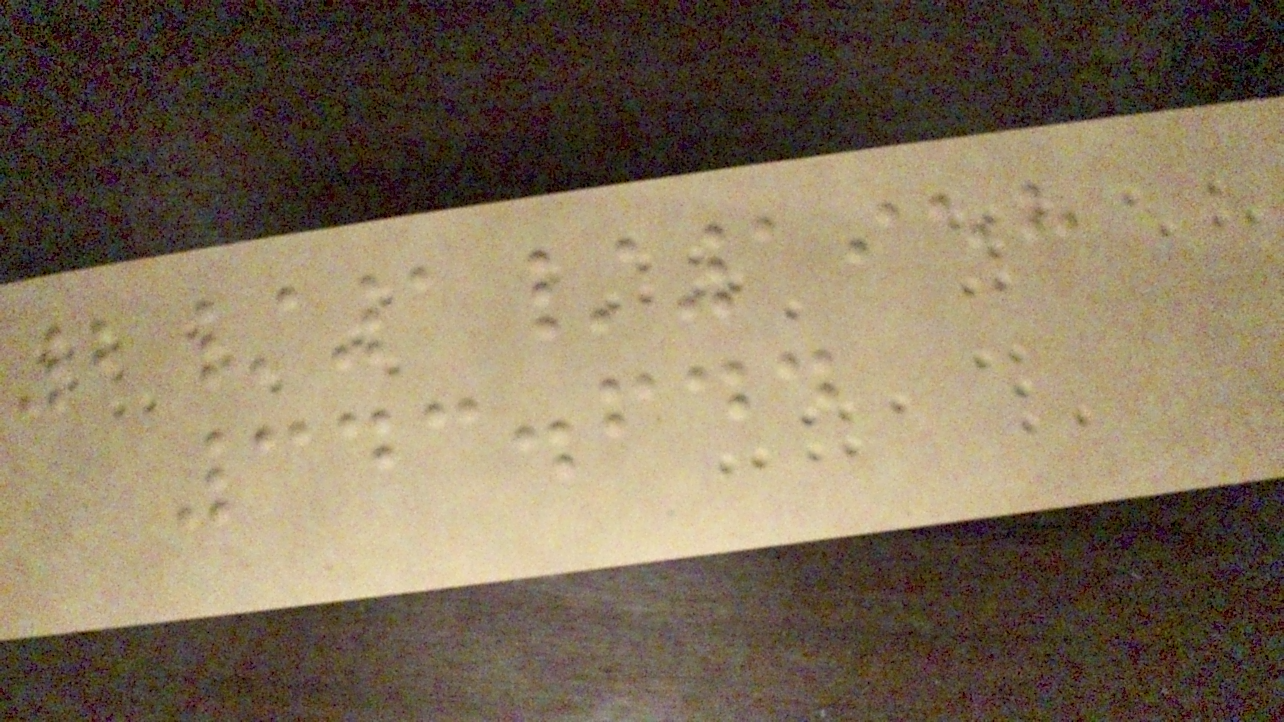2/1/1958
343.644
